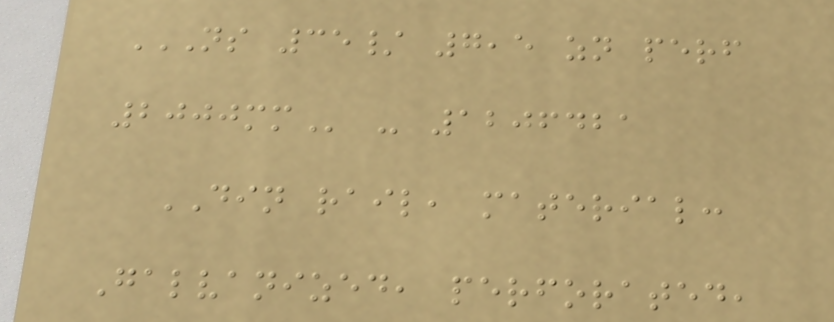NS 35/ 7,5 ZN PERF
2000MM - 1206421
DIN rail, material:
Galvanized, perforated,
